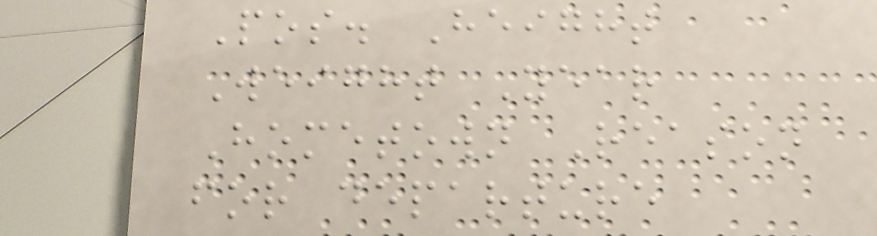Pos. Height
Weight Year
Hometown Reason
for departure
